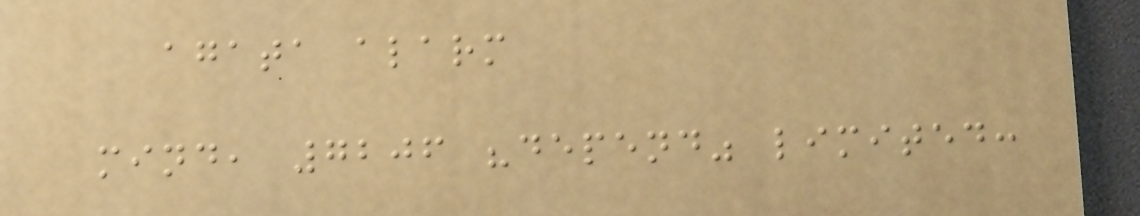agata alarm
mind, 7206 "depend" limited:
